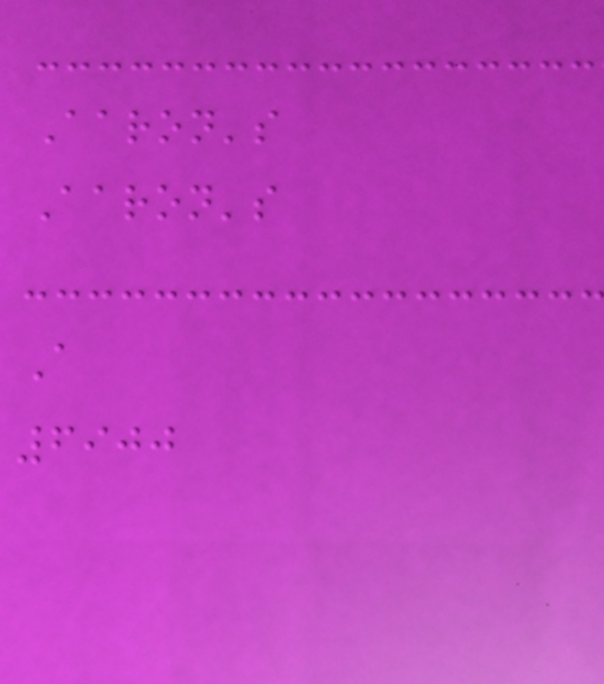Aaron's
Aaron's
A
6900
